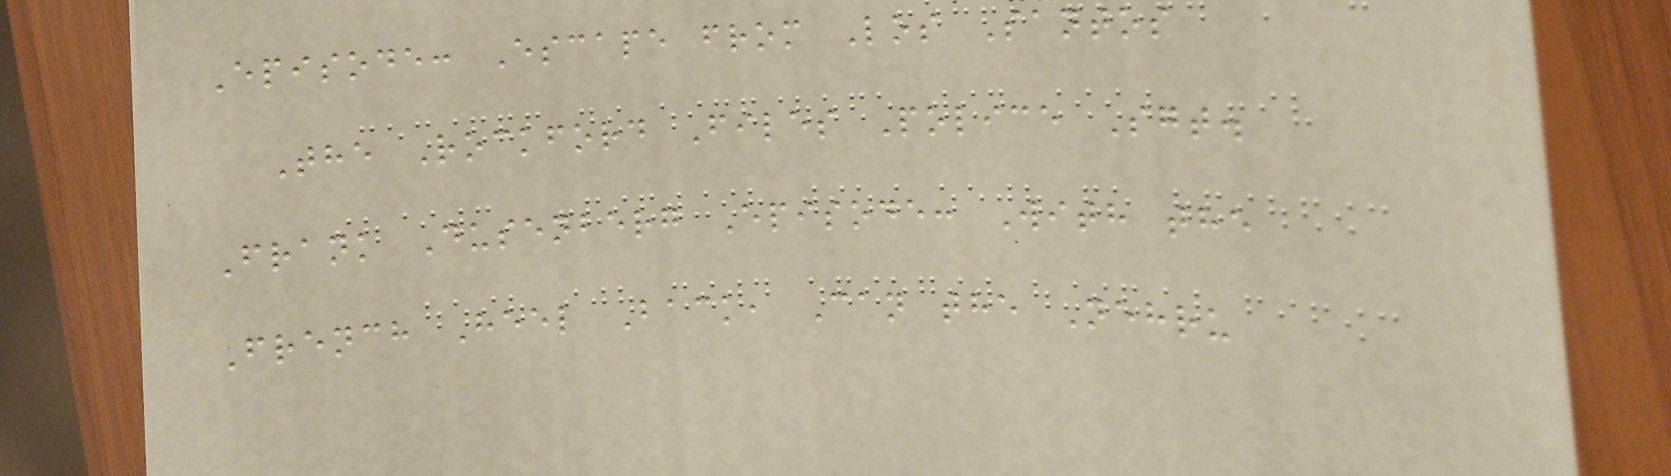Episode: Escape from Los Santos
The Rockford Files Police Sgt.
Frank Dusenberg Episode: With the
French Heel Back, Can the Nehru
